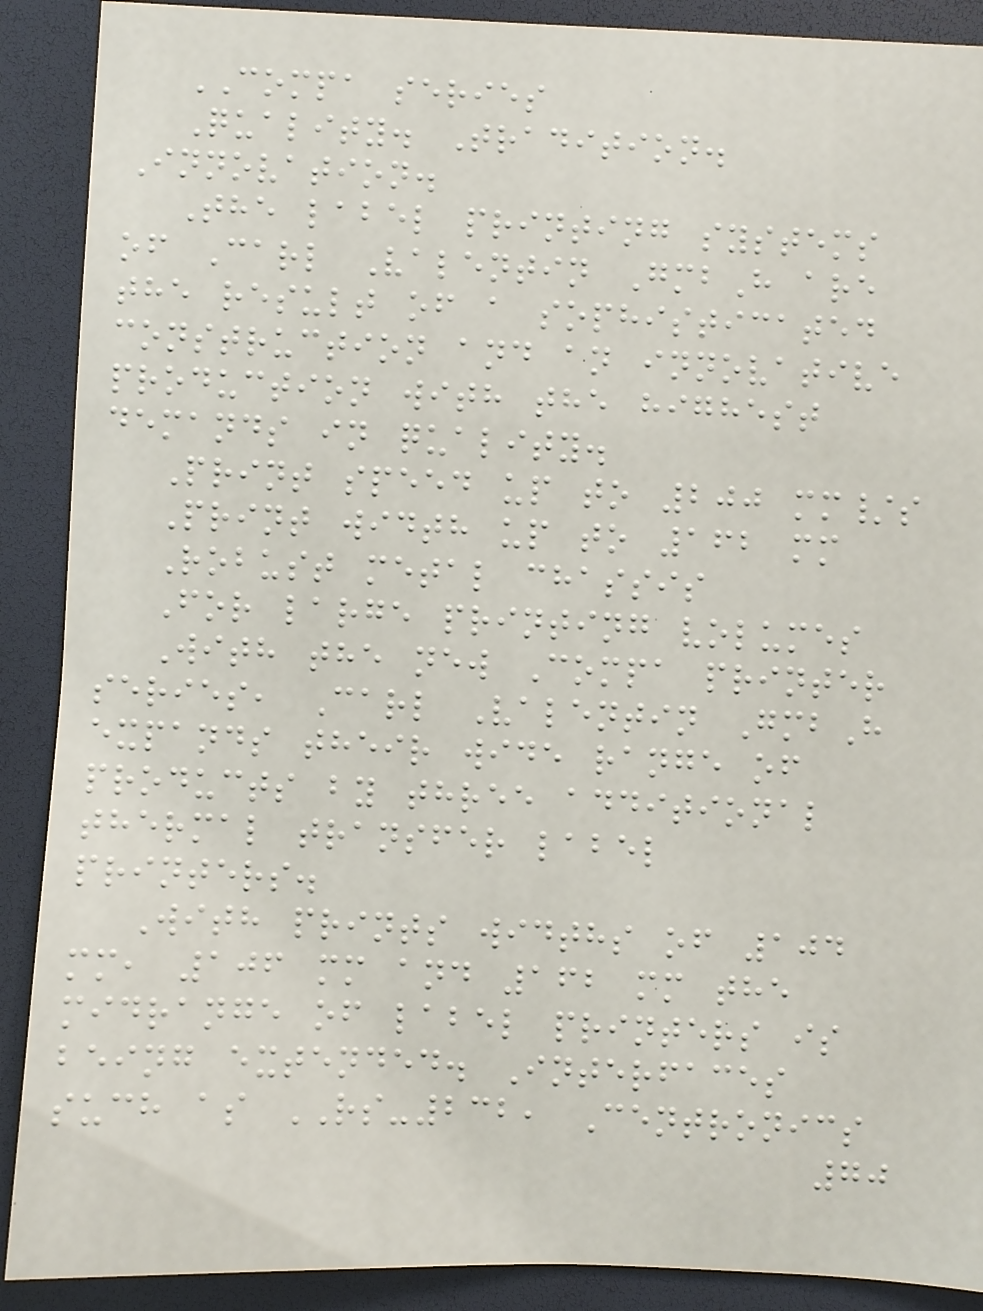COMPA series
Quality. Tradition.
Innovation.
The label printing systems
of Carl Valentin GmbH are
the result of a sophisticated
construction and an innovative
production with the highest
demands in quality.
Print speed up to 200 mm/s
Print width up to 162 mm
Robust metal chassis
For large printing volumes
With the new Compa printer
series, Carl Valentin GmbH
expands their wide range of
products by three additional
thermal transfer label
printers.
With prints widths of 104
mm, 106 mm and 162 mm the
midrange of label printers is
being extended. Interfaces
such as RS-232, Centronics
70
